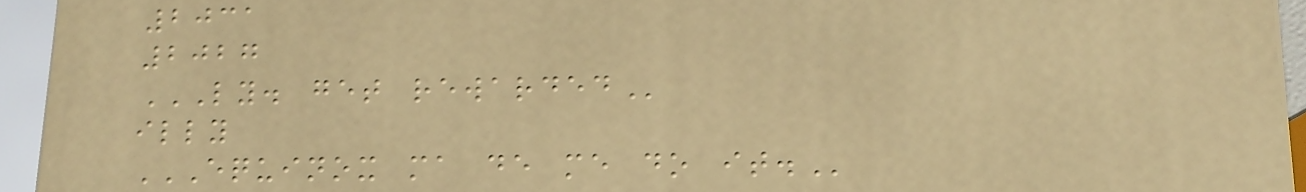2031
2027
LY. GET REWARDED
illy
EQUINOX MA DE ME DO IT.
